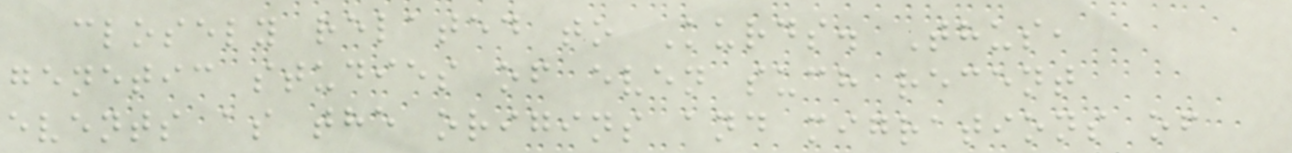closely related to Kurds. Thus,
genetic studies of even such recent
events as the origins and migrations of
